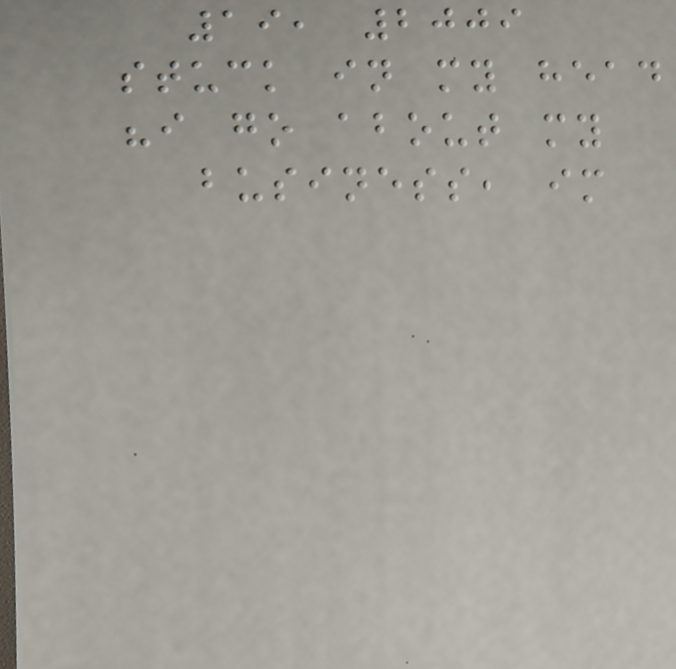19, 2009
stuck in my head
"i go about my
business, im
